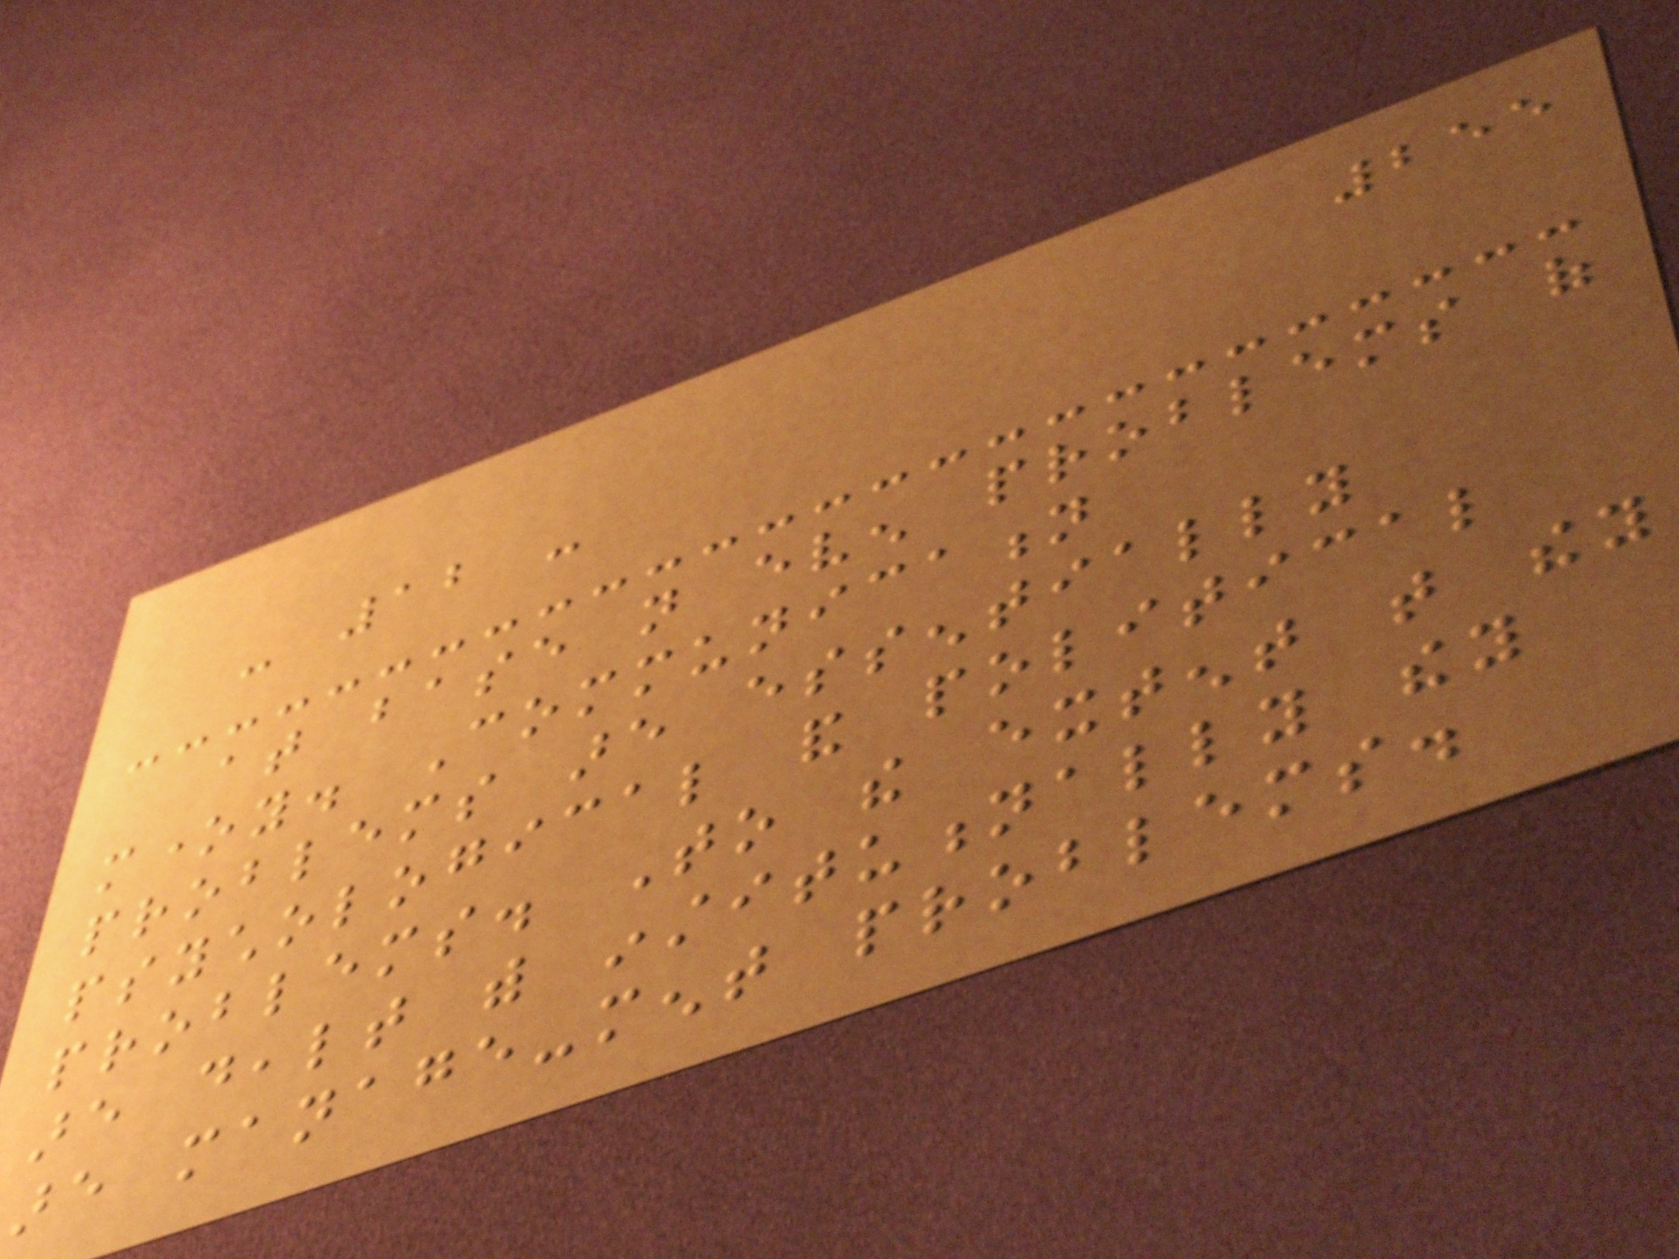255
- 12 -
at base not even problems of
money. Communication
problems are essentially
psychological and political
problems. To the extent that they
are dealt with institutionally they
are manage-ment problems.
